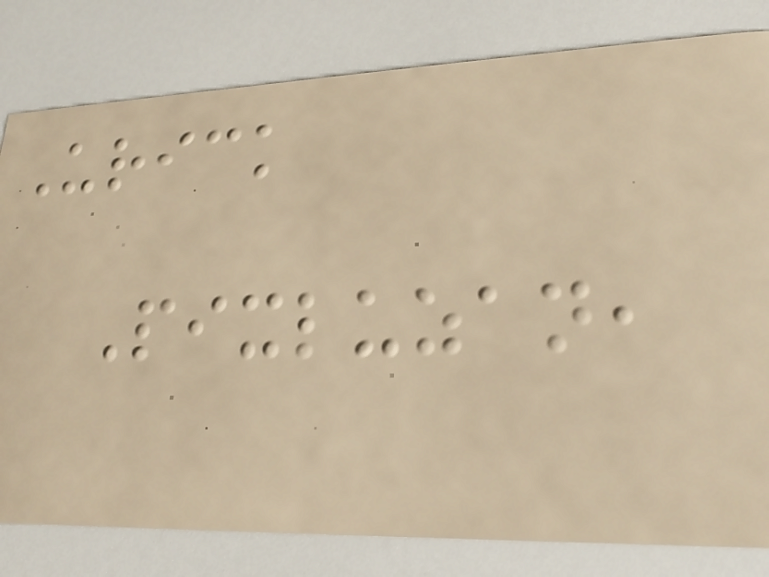Urick
Pixluzan,
